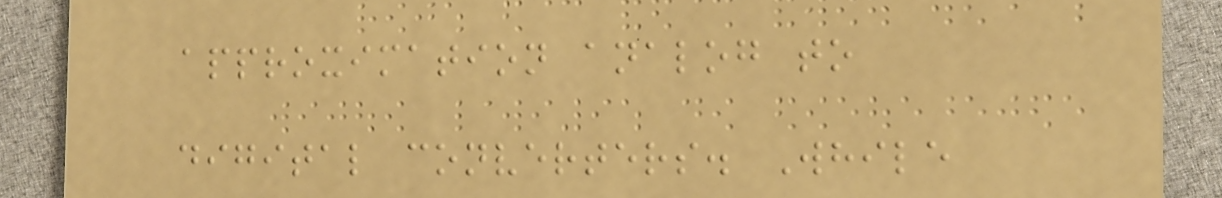approximation analog to
digital converters. While
